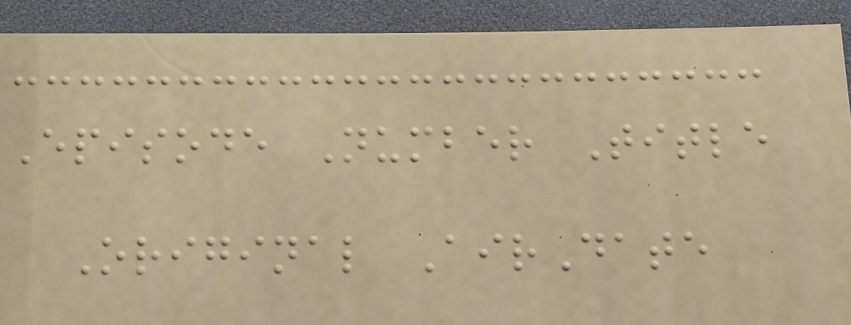Episode Number Title
Original AirDate
